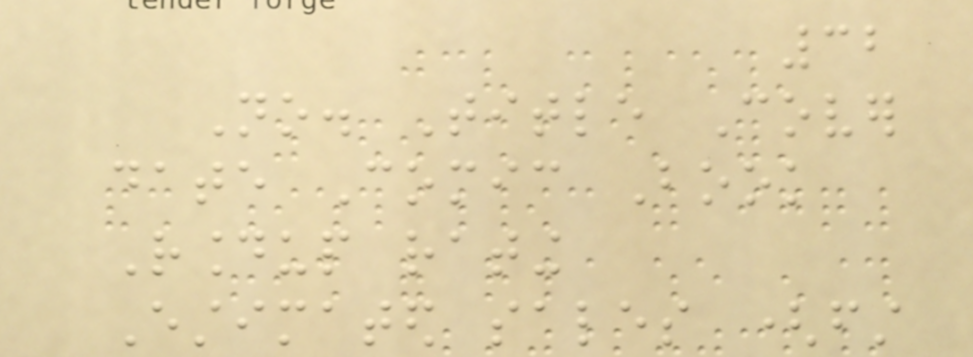32
No. Title Cover
date Comic Book
Roundup rating
Estimated sales (first
